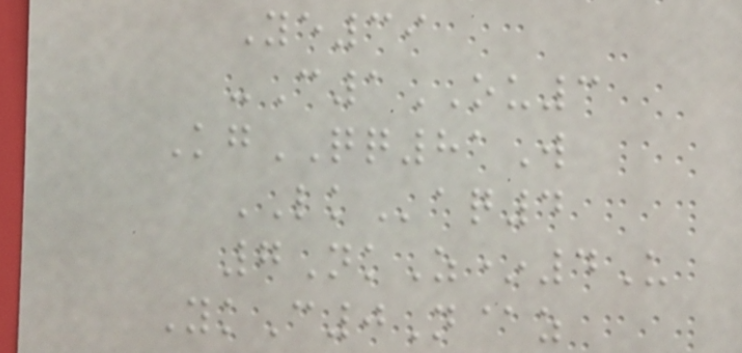Ye39
-C1OU3
KgQQ81W
LKaq4
7NkZ*4U
YkC0N@z
